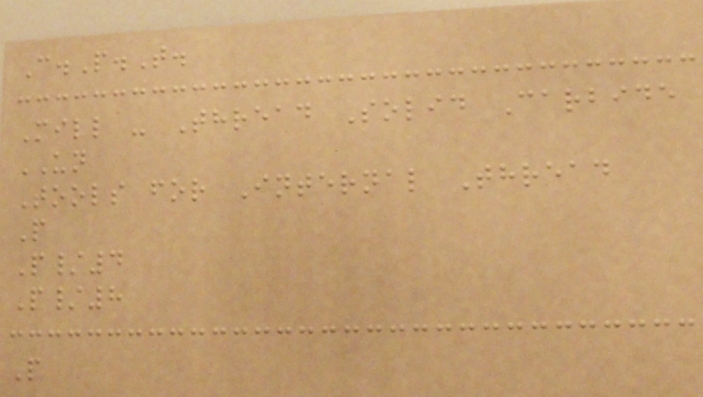C.P.T.
Mill - Thread Solid Carbide
UN
Tools for Internal Thread
P
P/4
P/8
P
